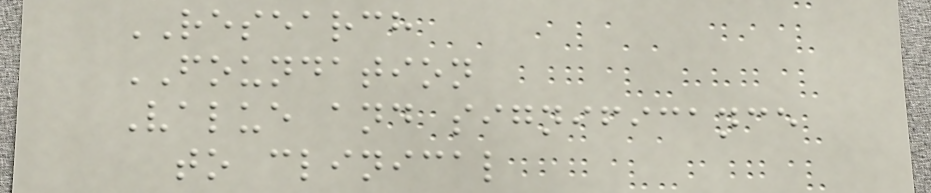RESEARCH
FOUNDATION
Value and significance
to clinical
